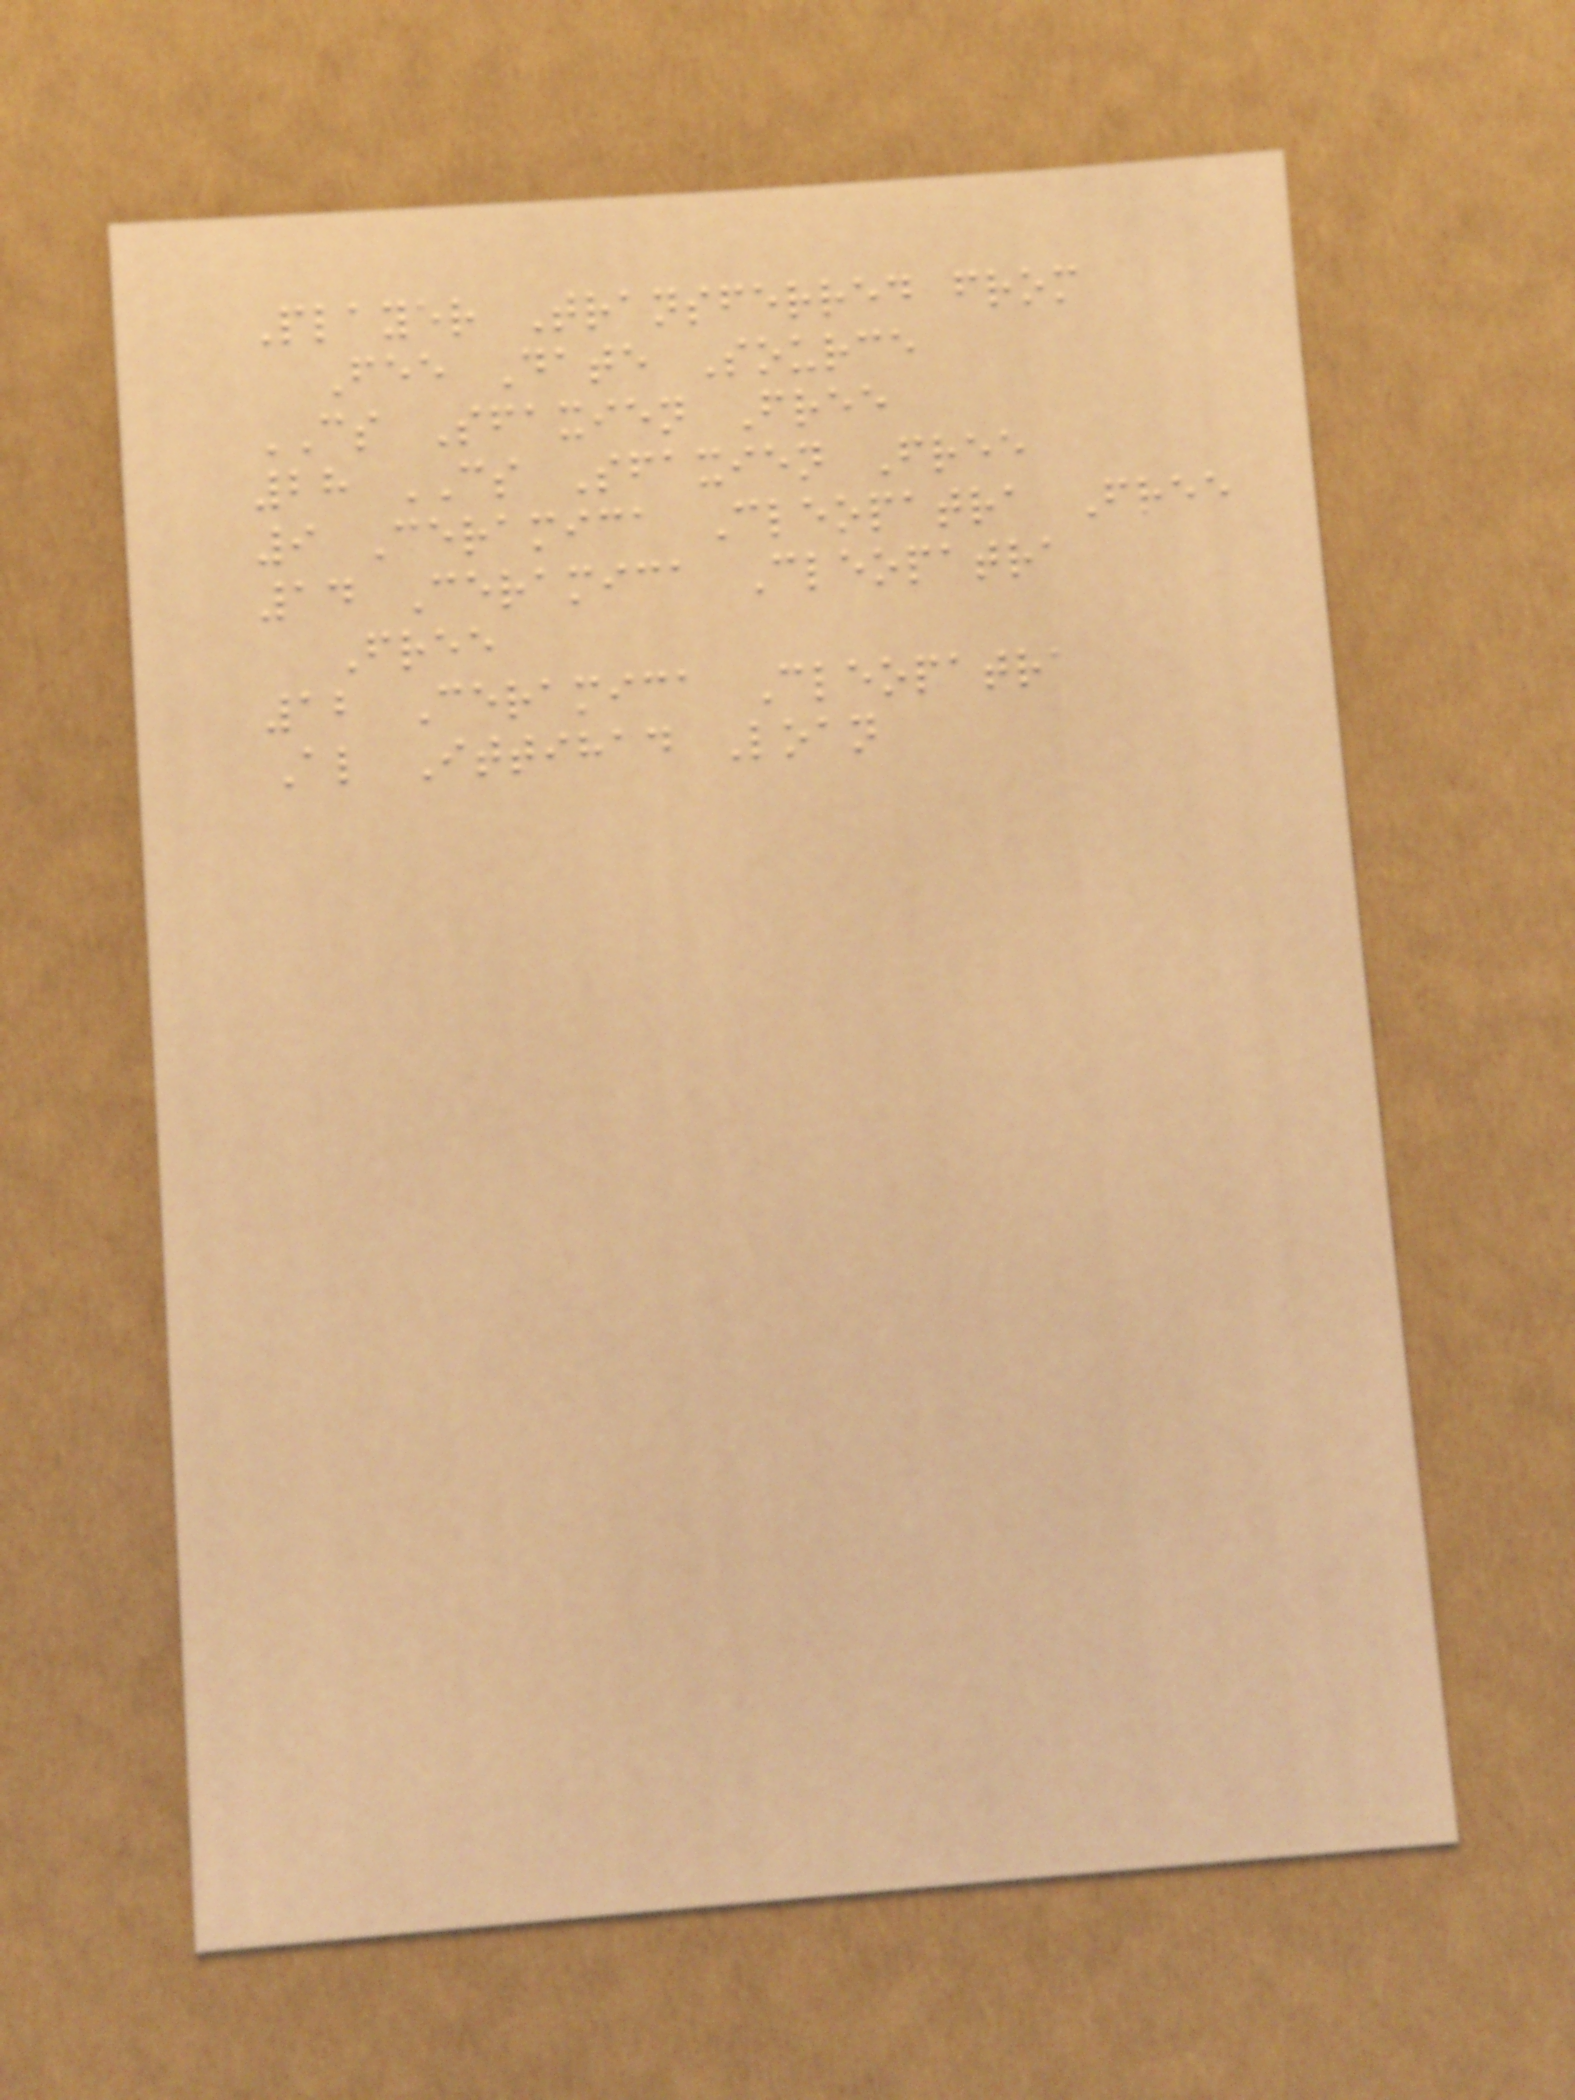Player Transferred from
Fee Date Source
CS Sfaxien Free
28 CS Sfaxien Free
9 Ceramica Cleopatra Free
14 Ceramica Cleopatra
Free
12 Ceramica Cleopatra
Al Ittihad Loan
